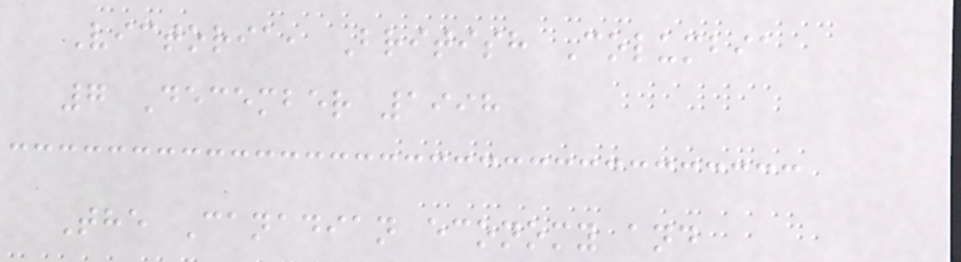Victoria, British Columbia
7 December 1998
The Canadian economy and
